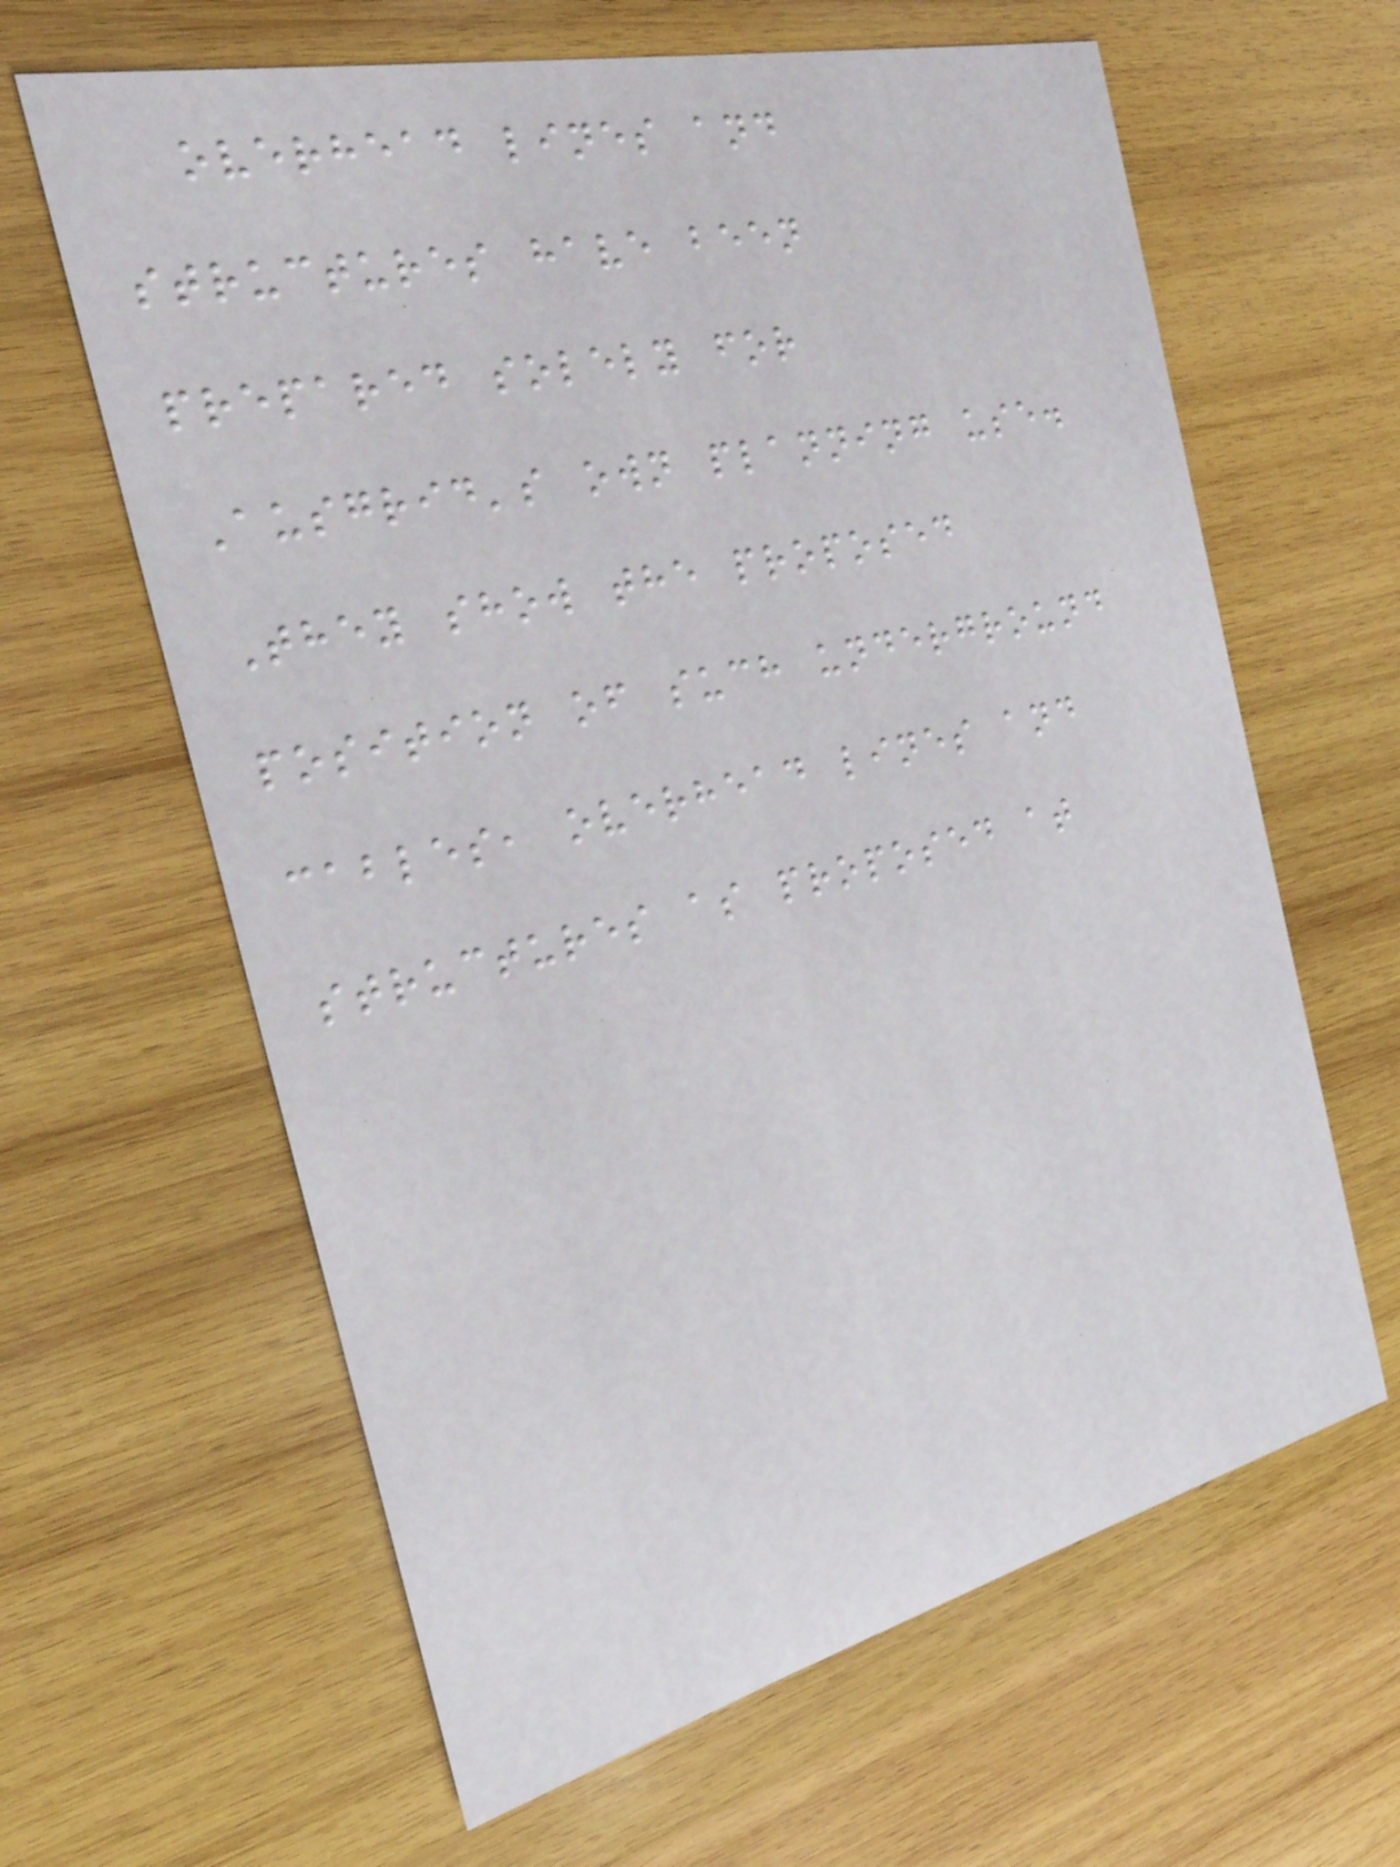overhead lines and
structures have been
prepared solely for
Ausgrid's own planning use.
They show the proposed
position of such underground
cables, overhead lines and
structures as proposed at
